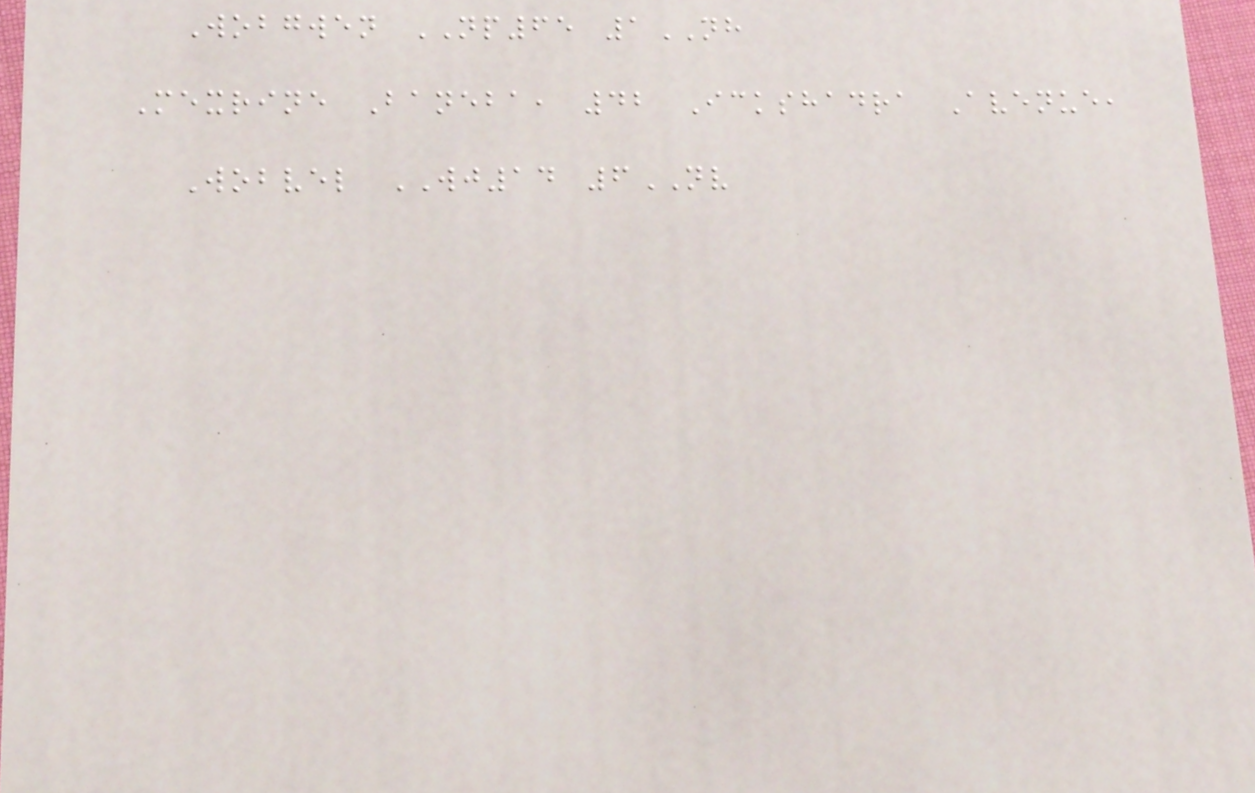Wobgwen NP65 1NH
Mexrine Baneba, 42 Ickshadra Avenue,
Wobvel WJ14 6NV
